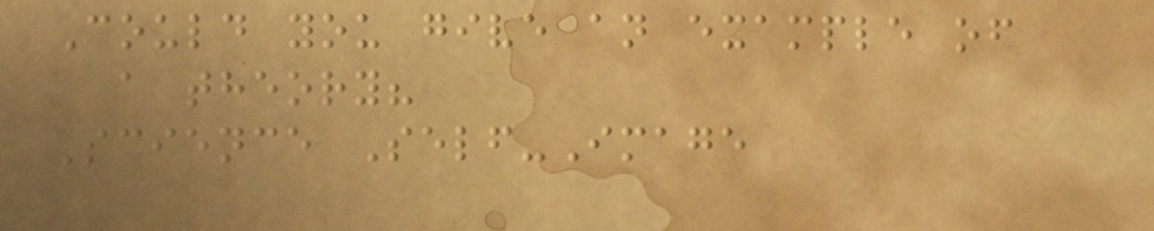Could you give an example of
a theory?
Science Self-Image
